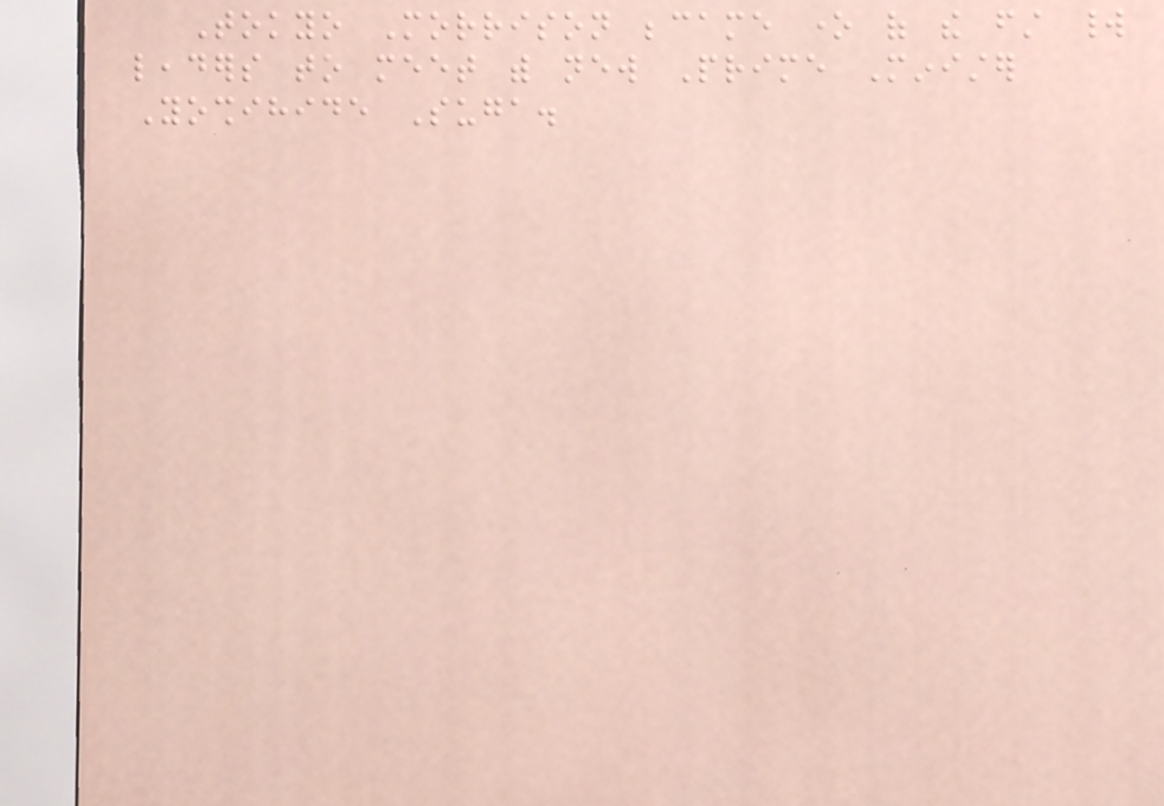Tokyo Morrison became one of the first world
leaders to meet with new Prime Minister
Yoshihide Suga.
